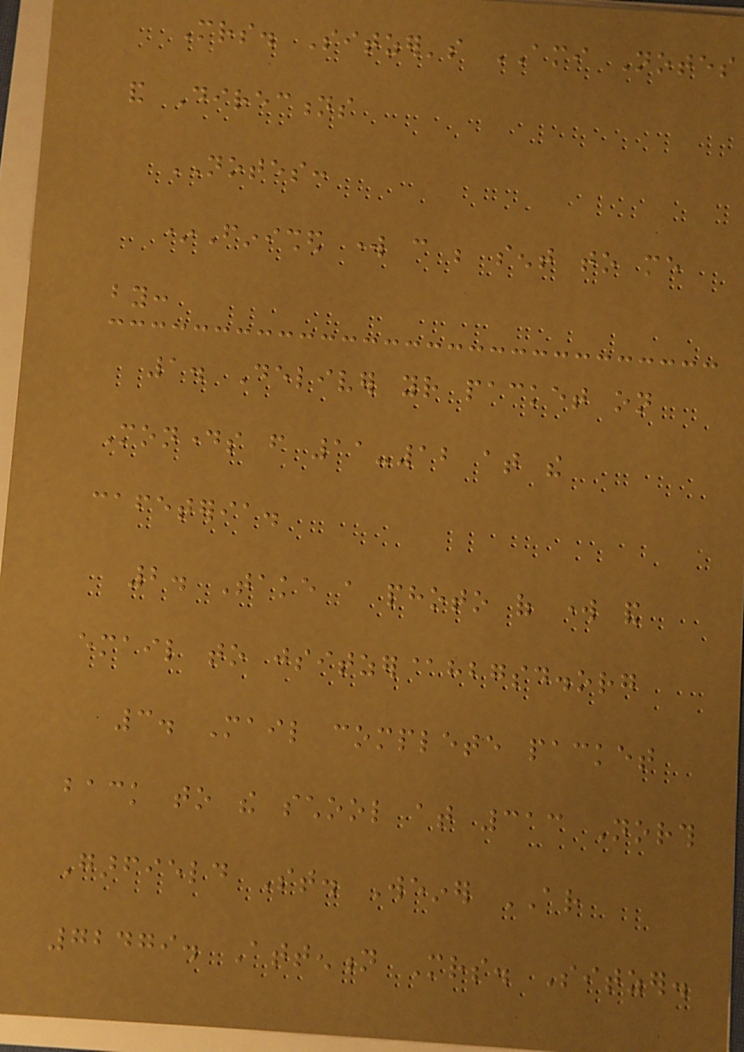Mrs. Sitzer's AMI Notes
and Directions
NOTES:
*Finished work can be sent to me
by:
1. Deliver your packet on
Mondays from 11-12 at the
cafeteria.
2. Take a photo of work and
email to jsitzer@hbgsd.org
3. Mail complete packet
back to the school at 313 North
Garfield St. Weiner AR
72479. Attention Mrs. Sitzer.
